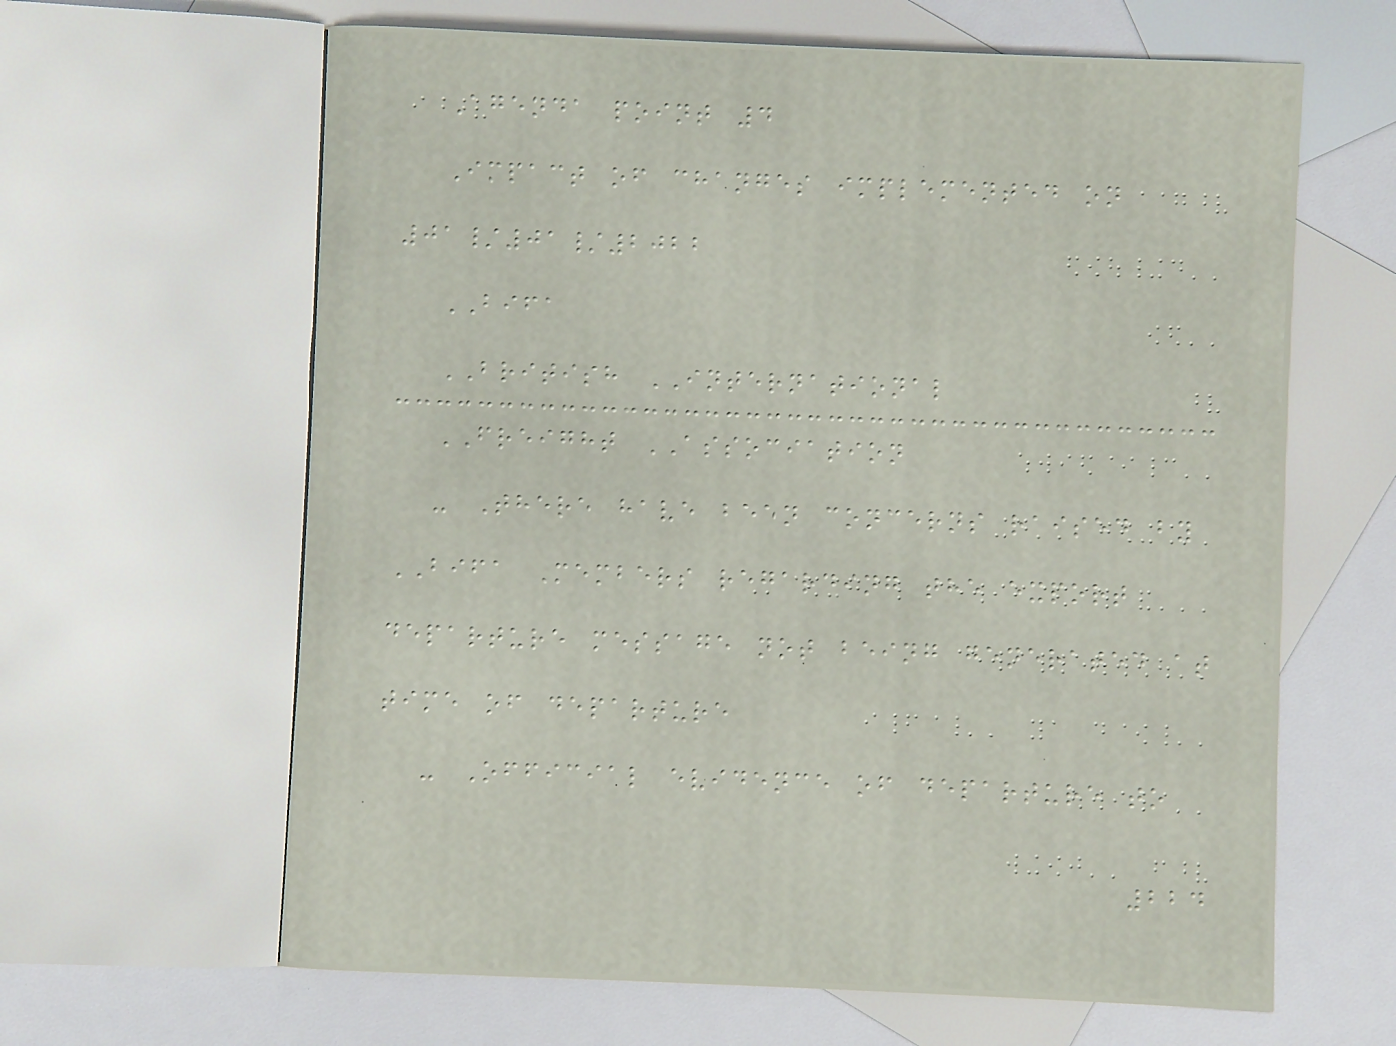Agenda point 4
Impact of changes implemented on
01/01/2022
BIFA
BRITISH INTERNATIONAL
FREIGHT ASSOCIATION
- There have been concerns raised by
BIFA Members regarding the export
departure message not being generated at
time of departure
- Official evidence of departure to
224
